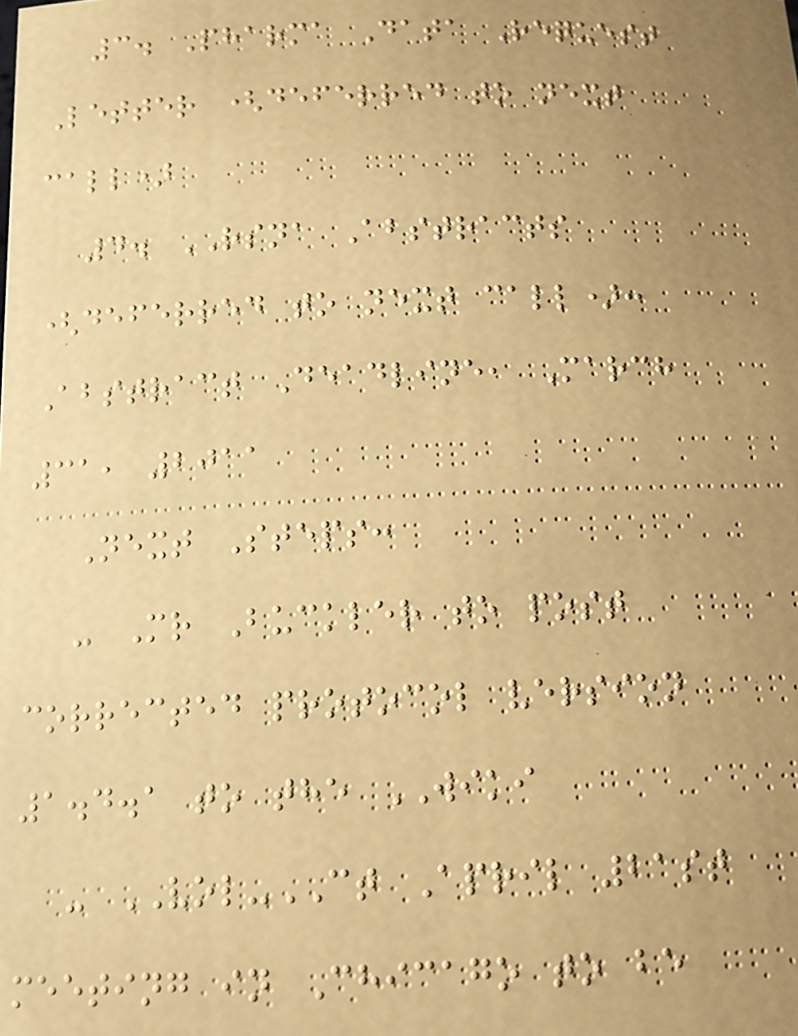3. Pharma Data Request
Letter (deferred to next
call)
4. RSNA Abstracts
(deferred to next call):
Abstract Deadline, March
31, 2011
Next Steps:
- Mr Buckler to post
corrected protocol version
1.4.1 to the WIKI
- VOL-CT April 21st
meeting in Chicago to be
